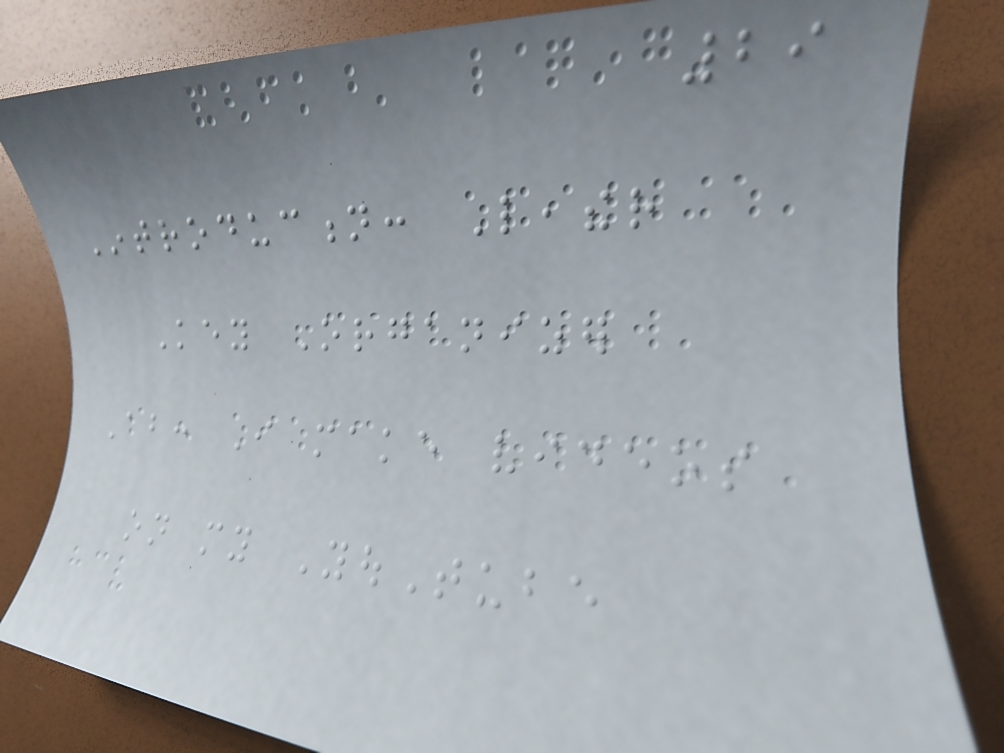29
Introduction: Leather
Key Organizer
About: I make videos
on my YouTube
